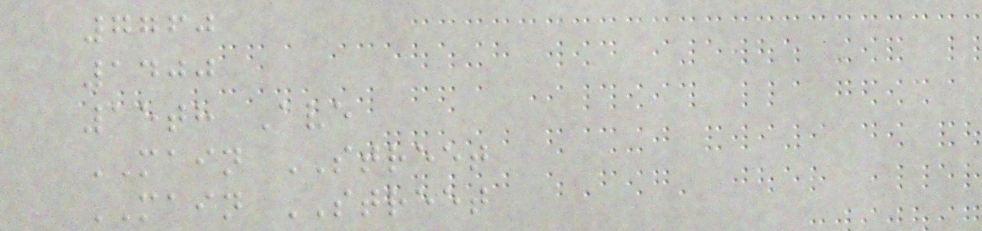7760
1400
15th Ave
MAIN STREET
MAIN STREET
